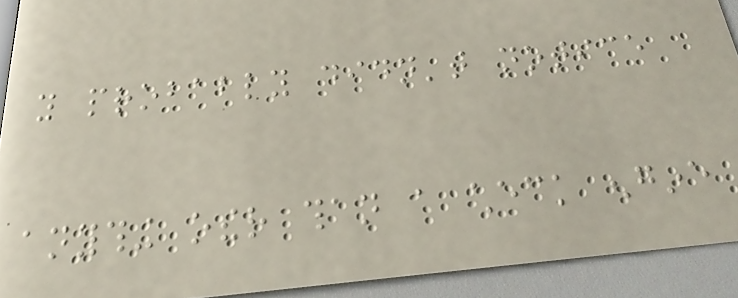you probably didn't notice
anything other than a check engine
